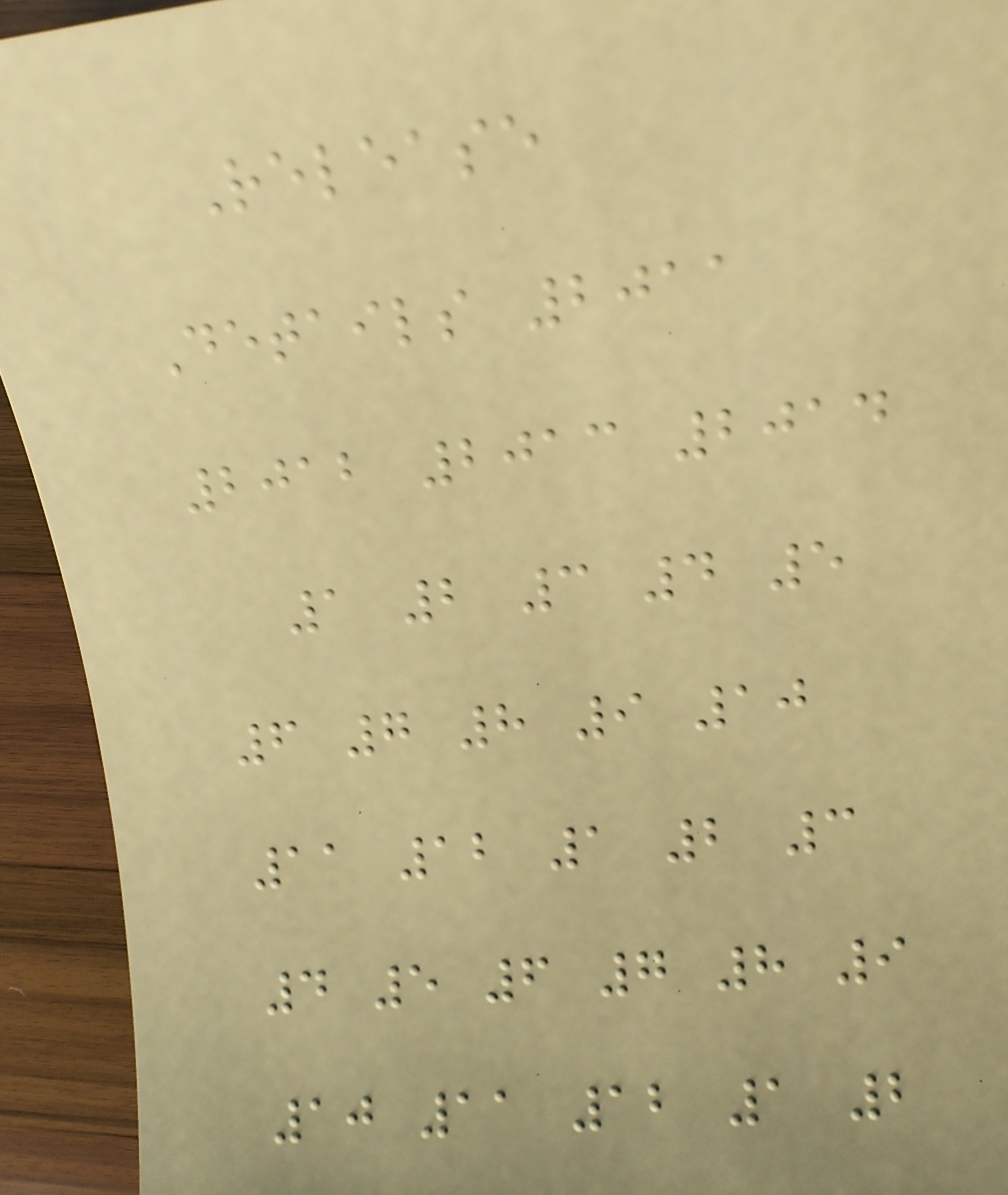Release
Details 2011
2012 2013 2014
1 2 3 4 5
6 7 8 9 10
11 12 1 2 3
4 5 6 7 8 9
10 11 12 1 2
